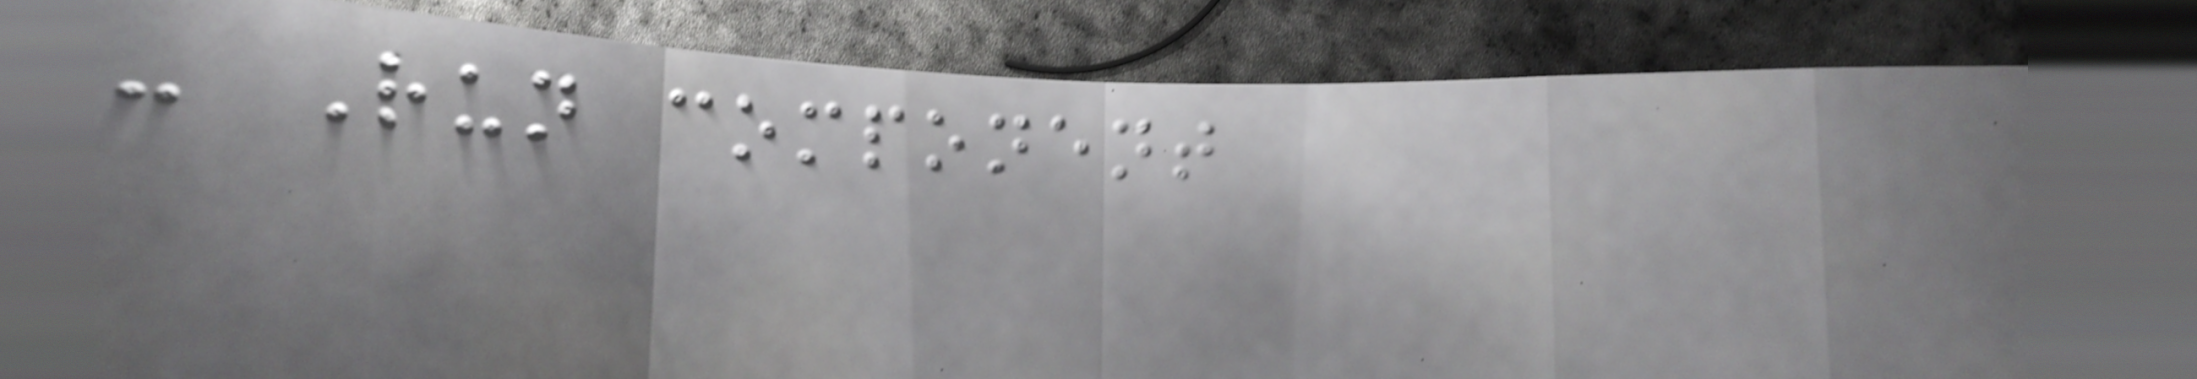- Run component
